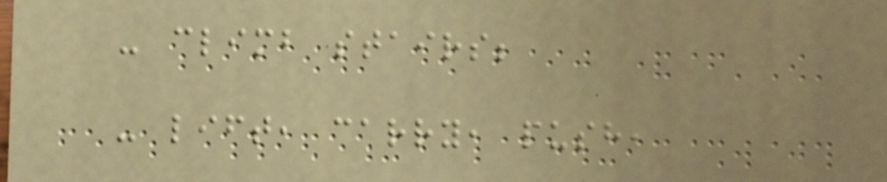- climb stairs;
- lift, carry, push,
